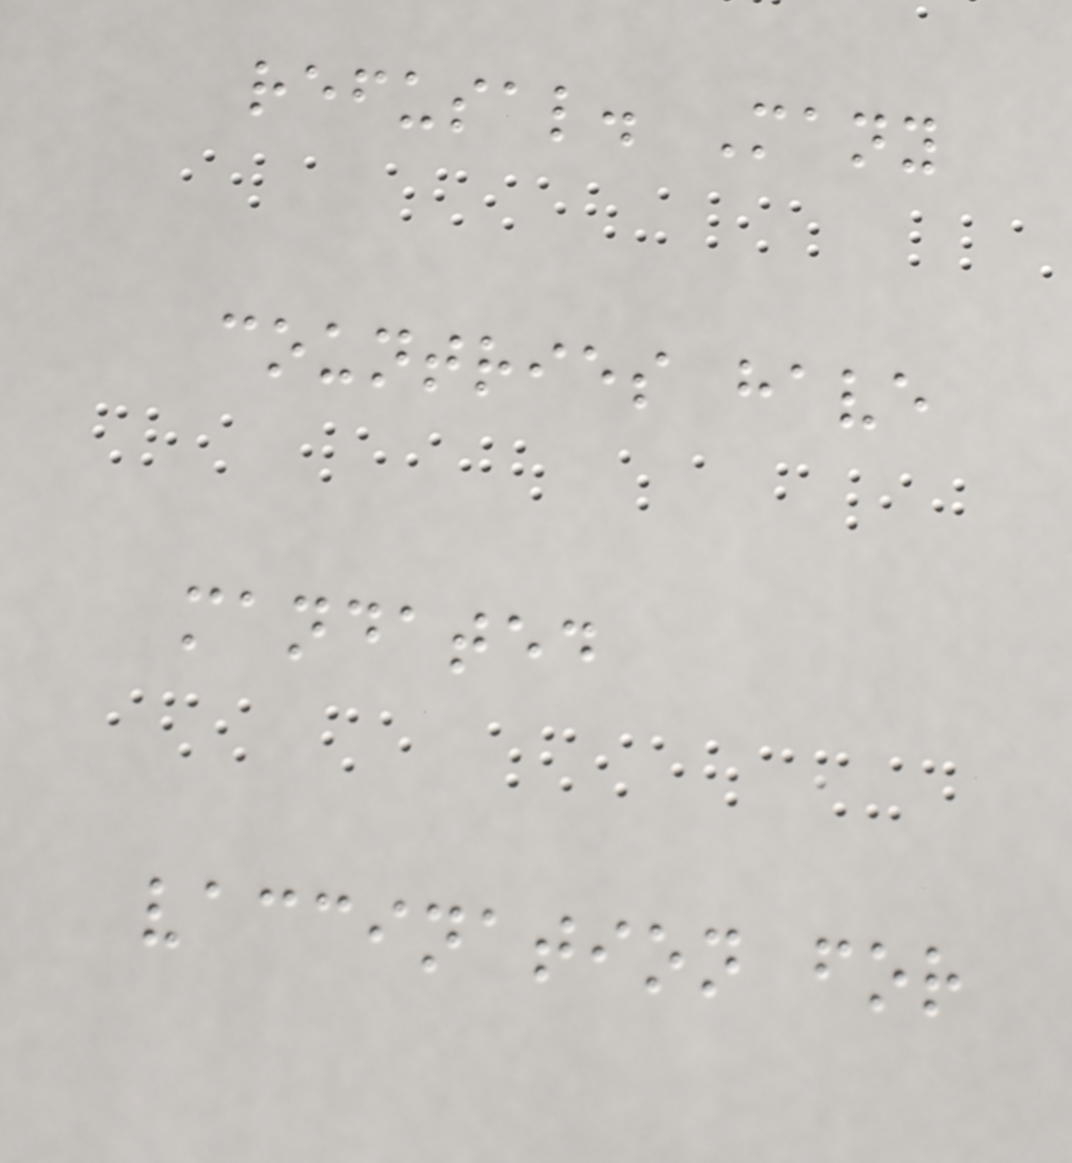refusal. Many
countries have
mandated
vaccination for
